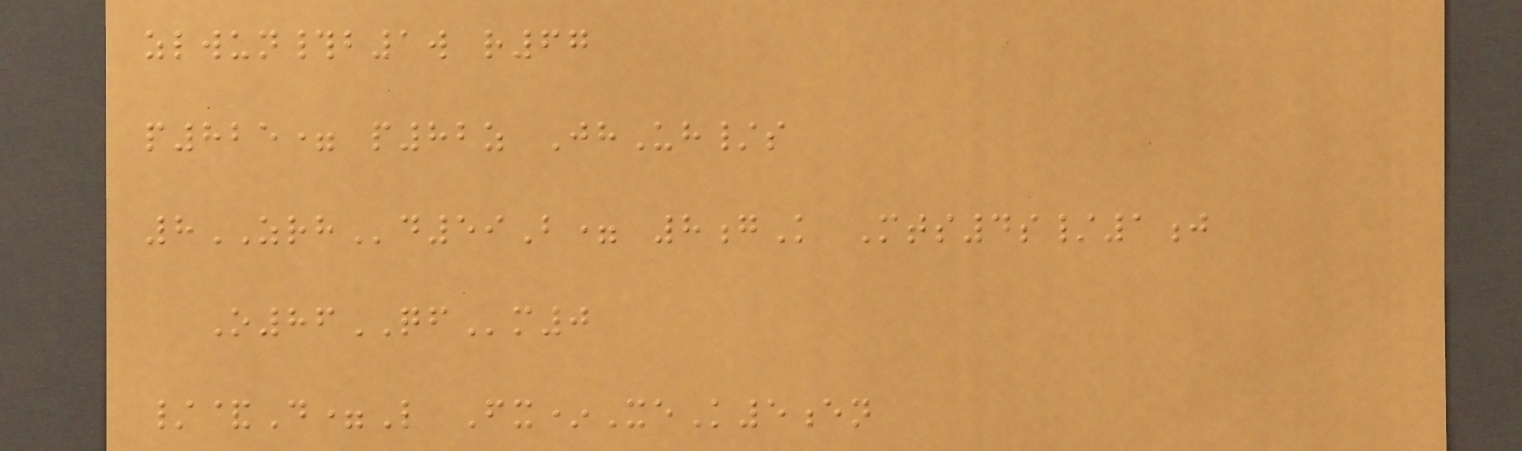zlwun#b1w r67
p825= p82z JhUh/s
8ZRHd59B= 8gK Mts4s/1j
O86QFm0
/&D=L Fx*XeK5en
